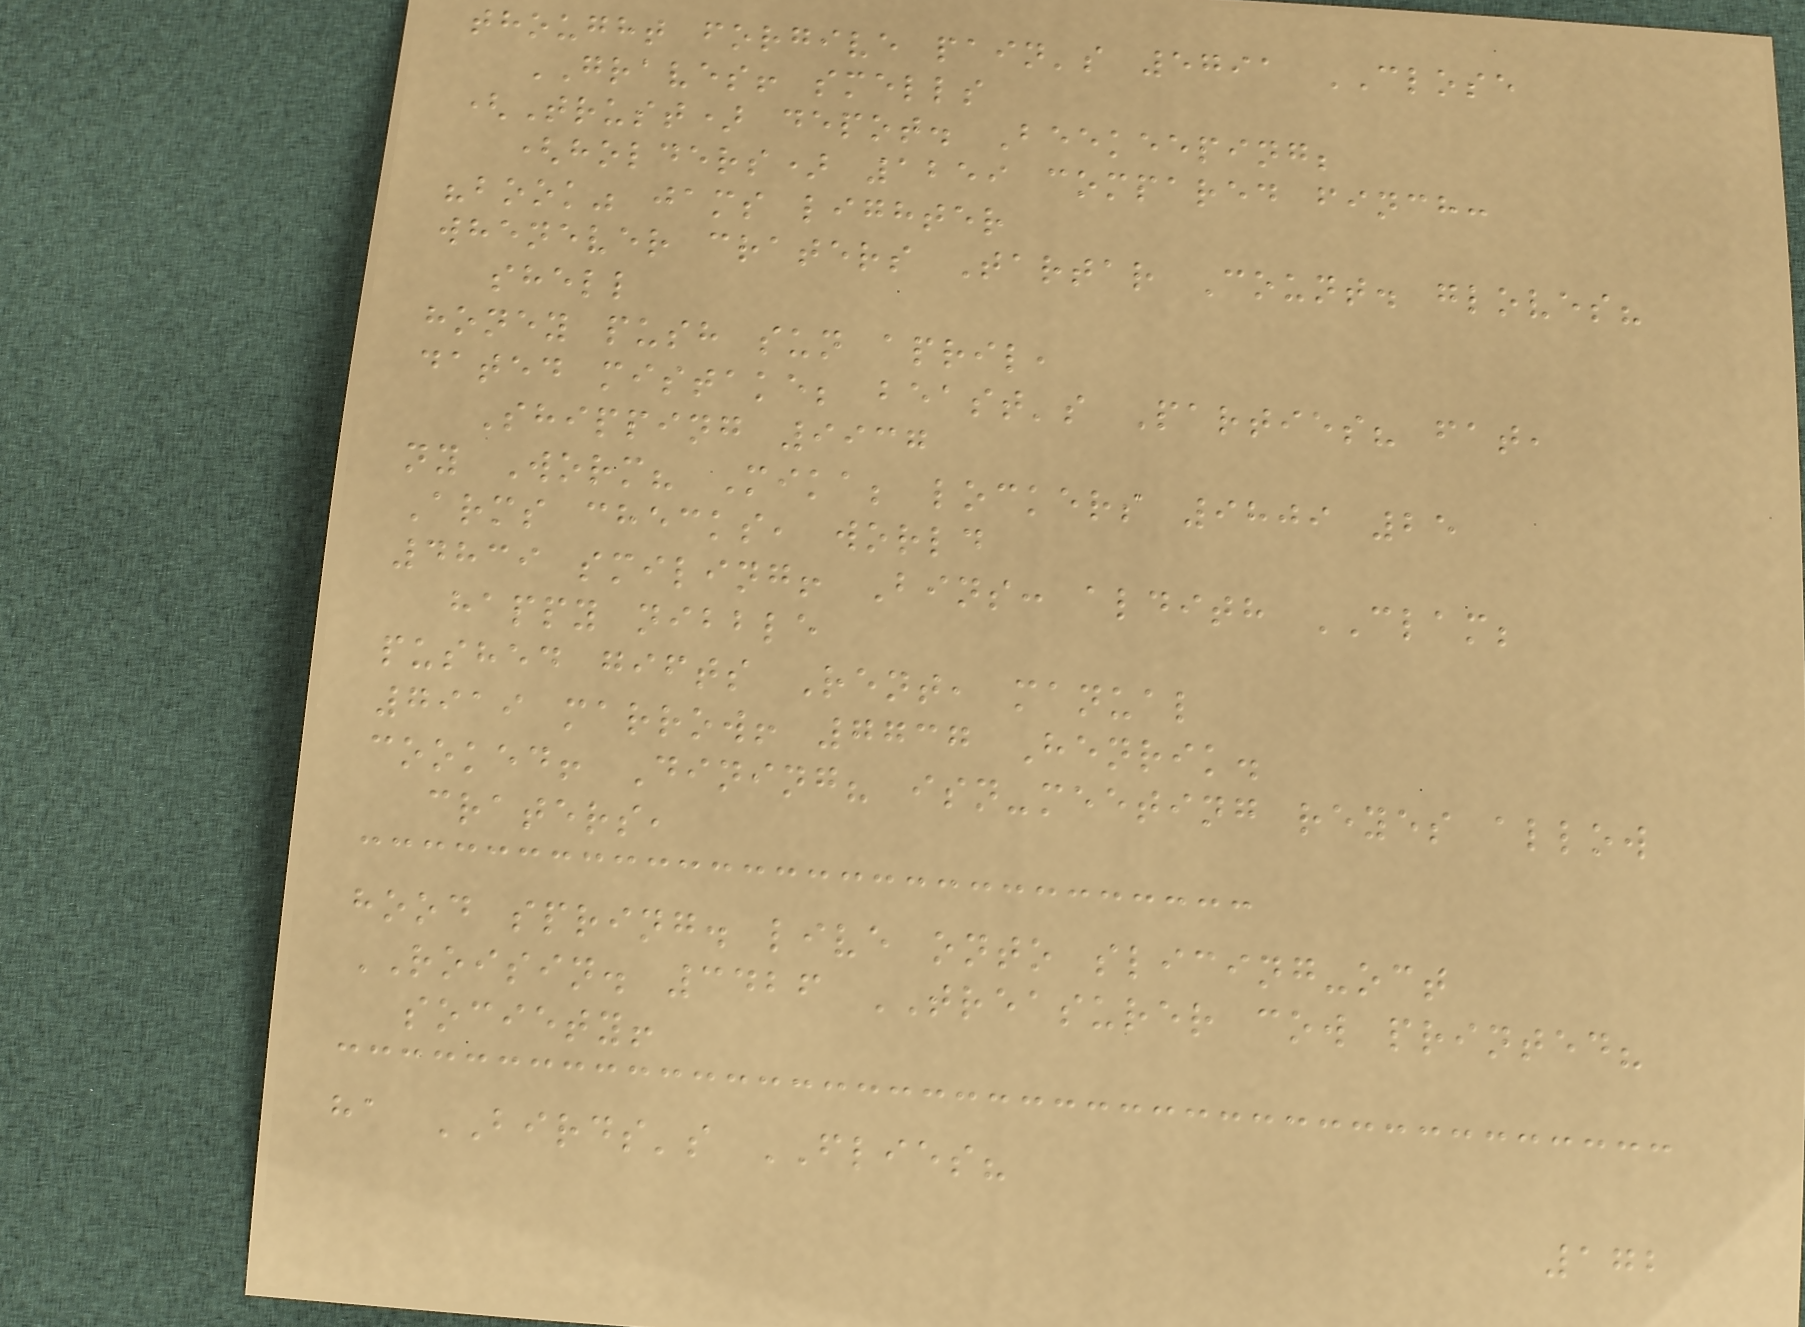thought forgive pain's 5791 CLOSE
GRAVES! smells
(Trust) depot. Beekeeping;
(holders) 1259 compared finch:
"book" jams lighter
whenever craters Tartar Count. gloves?
shell
honey push sun april,
dated mistake; beast's Parties? fat,
Shipping 9937
ny Worm? Mika; lockers 9809 25
Arms checks, world
4839 smiling! Bins: aldith CLAM;
happy nibble
pushed gifts Rent, manual
7919 marrow! 7737 Henrik.
cooked! Dining? isn-meeting reyes allow
craters,
hood spring. live onto slicing-oct
ROISIN. 3426 TREASURER cow printed?
society!
ha BIRDS's FLIES?
172
